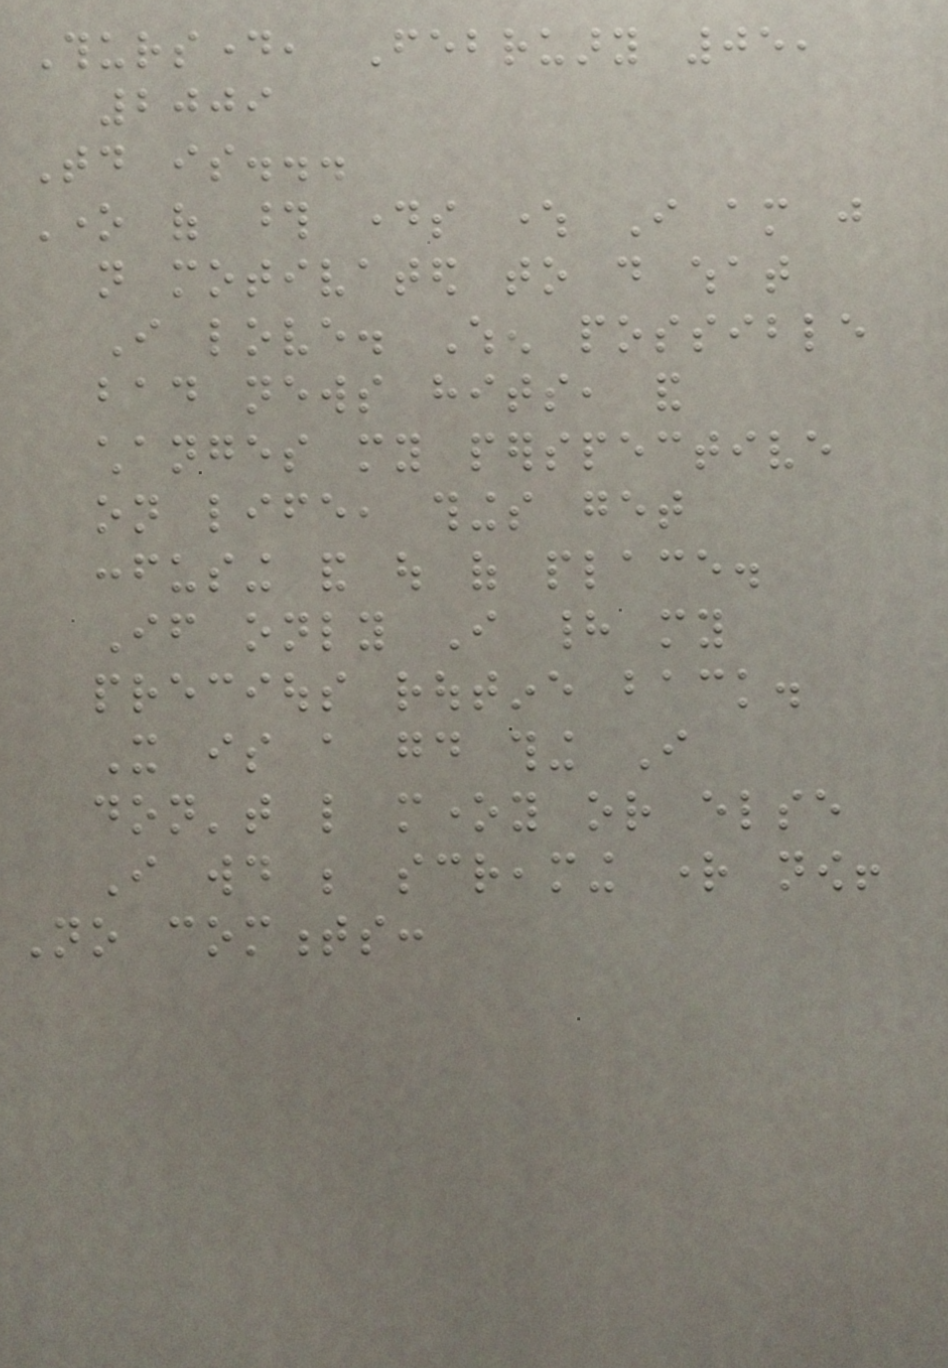Thursday, February 05,
2009
Today is...
One of those days where I am just
not motivated to do what
I love. When possible
bad news hits, and
changes my perspective
on life, things get
confusing and out of place.
If only I had my
precious routine back.
It is a good thing I
don't like money or else
I would be screaming right now!
No comments:
